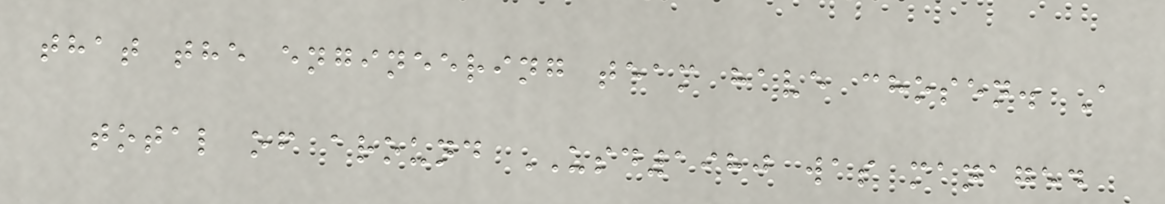that the engineering team have chosen. A
total of around USD1980 was managed
